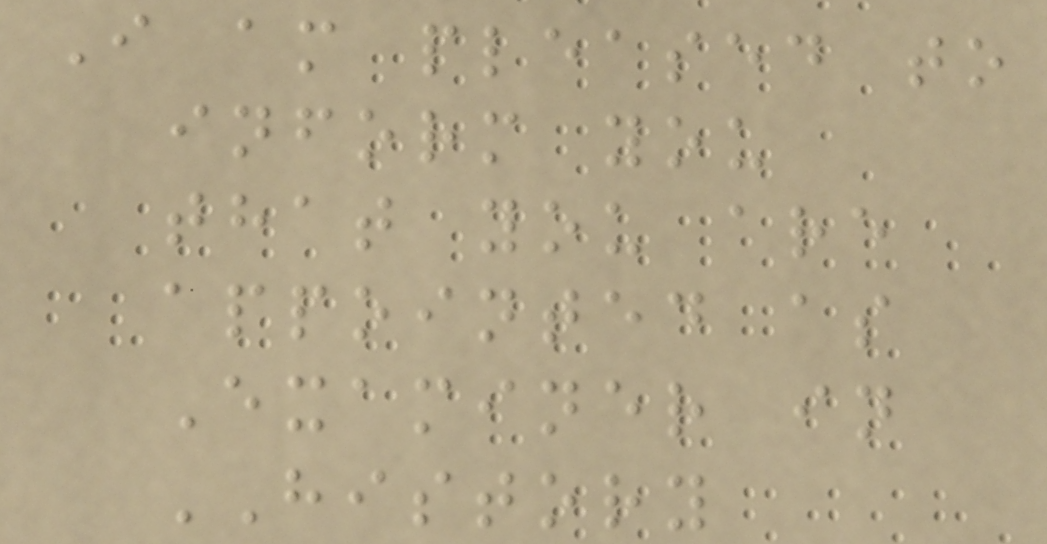I am pleased to
inform you
that you are
appointed as
Examiner in
HISTORY
